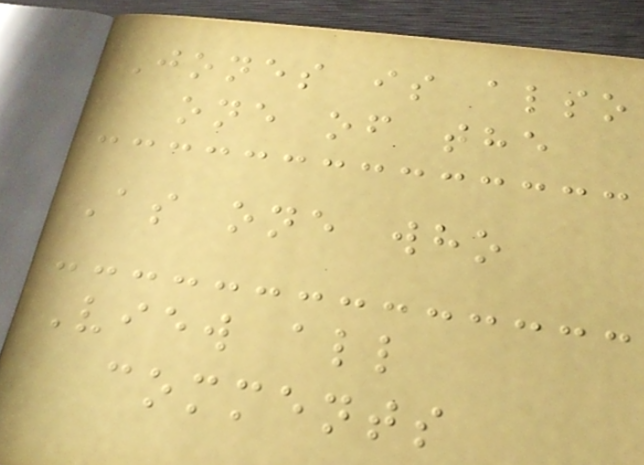Jones is also
one of the
As one who
View all
comments
